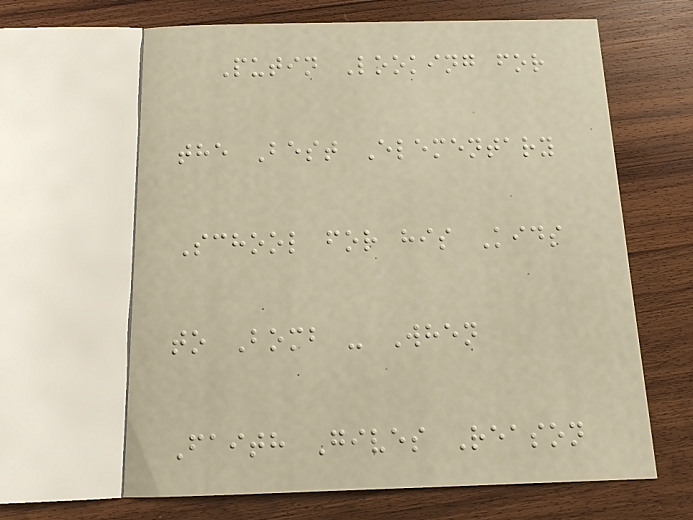Putin Looking for
the Best Elementary
School for his Kids
to Bomb - When
Faith Gives Reason
